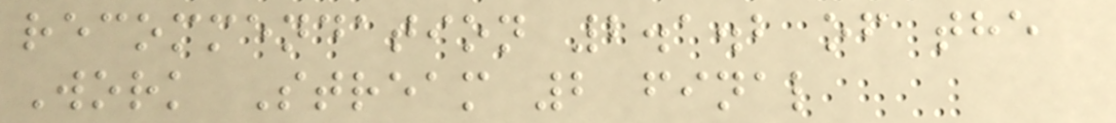recommendation 2.1.2 of the
Work Stream 2 final
